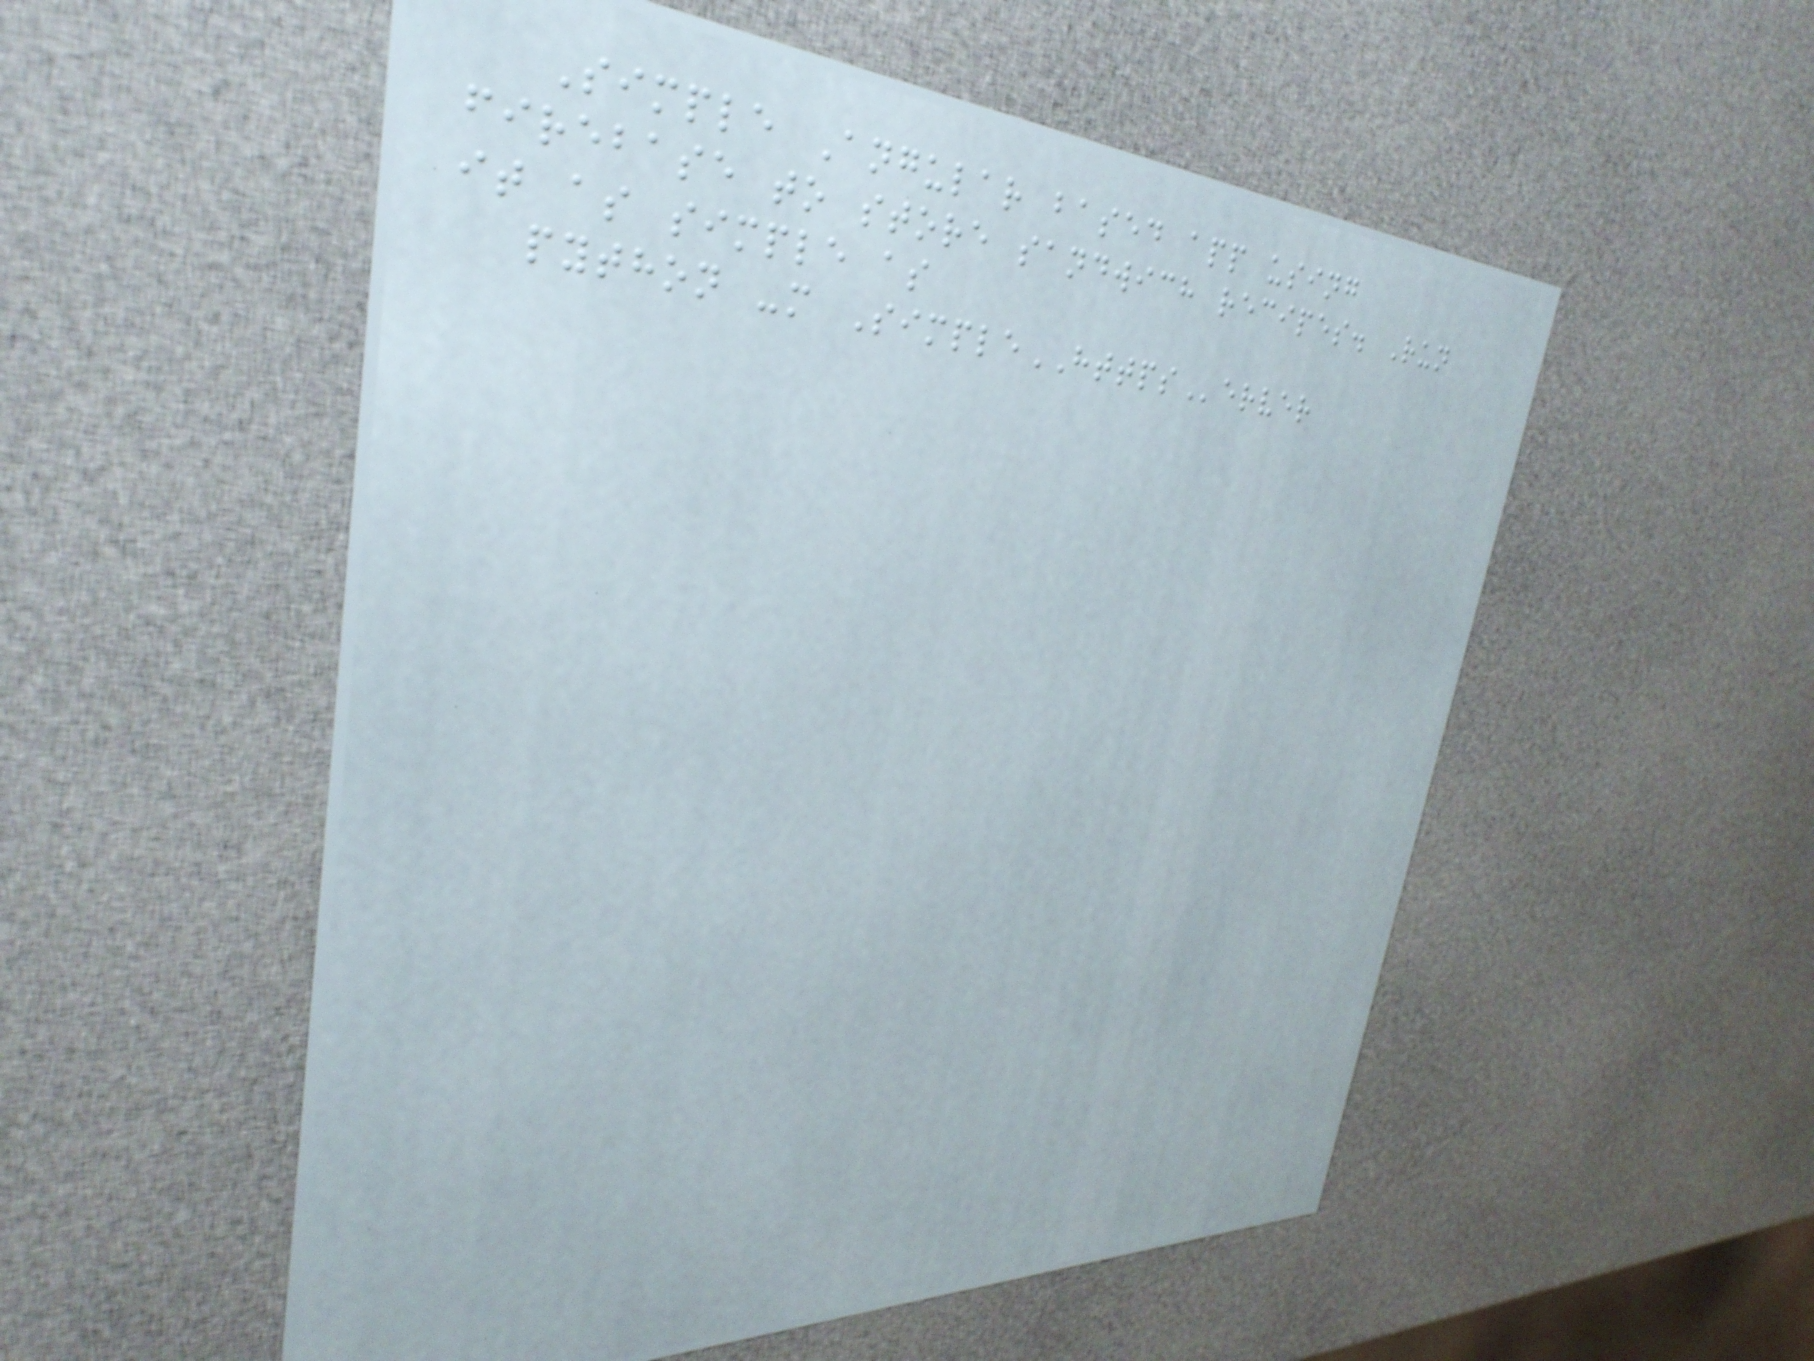Simple Angular based app using
firebase to store sandwich recipes. Run
it as simple as
python -m SimpleHTTPServer
